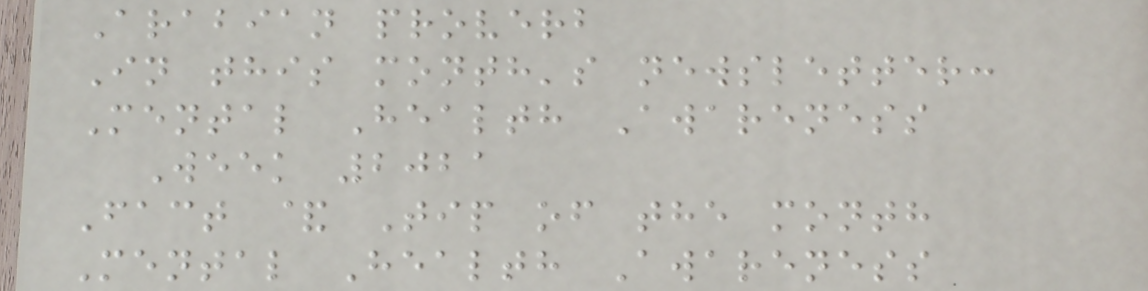Arabian proverb
In this month's newsletter:
Mental Health Awareness
Week 2021
Fact & Tip of the month
Mental Health Awareness
